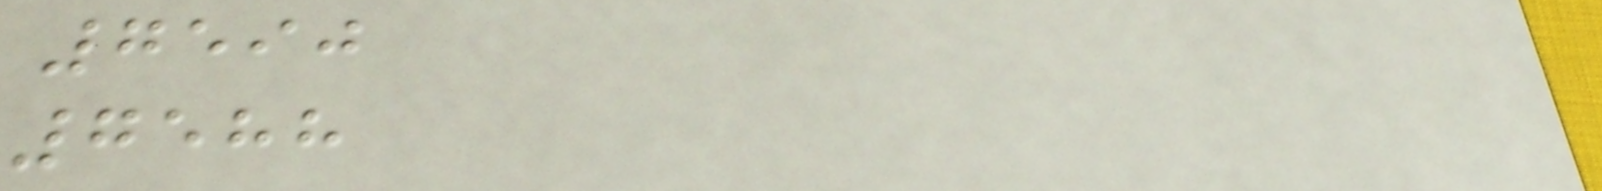7590
7588
